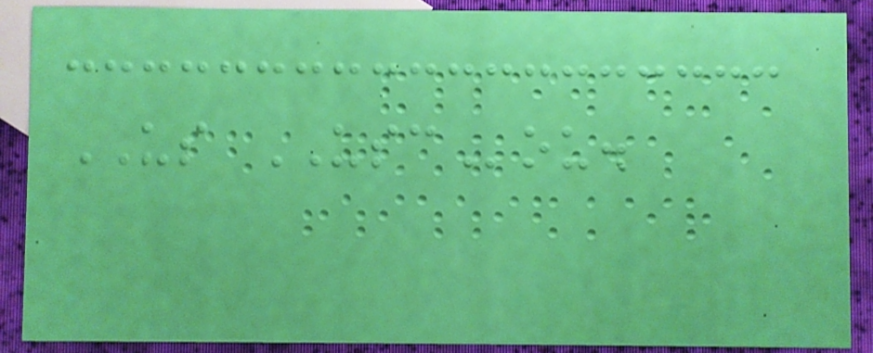US USCou.
